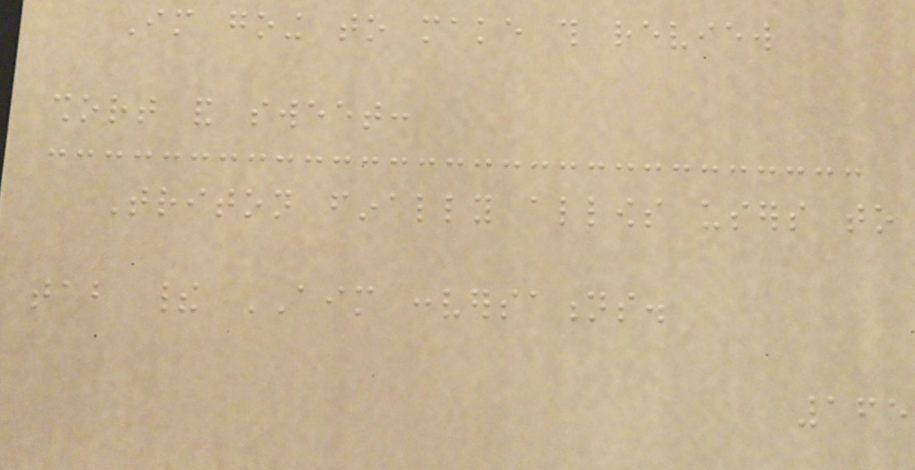Im going to make this review
short and sweet:
Triton finally allows users to
tab their AIM conversations.
165
